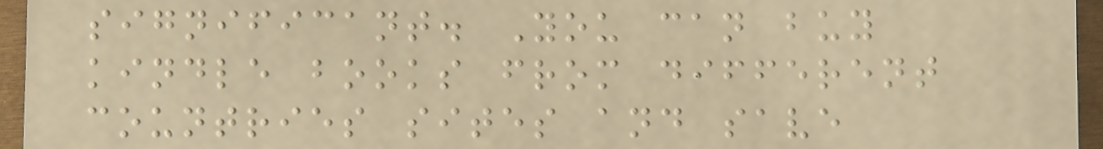significant. You can buy
kindle books from different
countries sites and save
